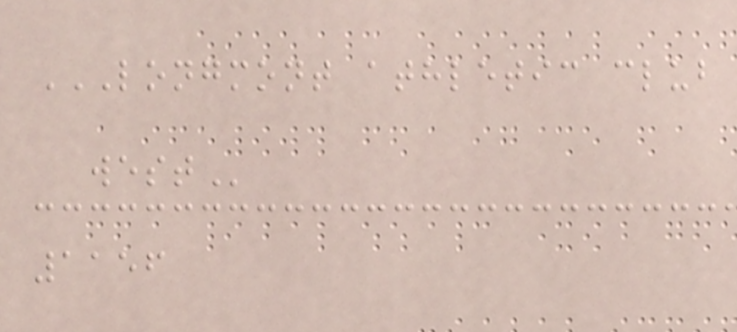LONGMONT ATHLETIC CLUB
WEST
1156
